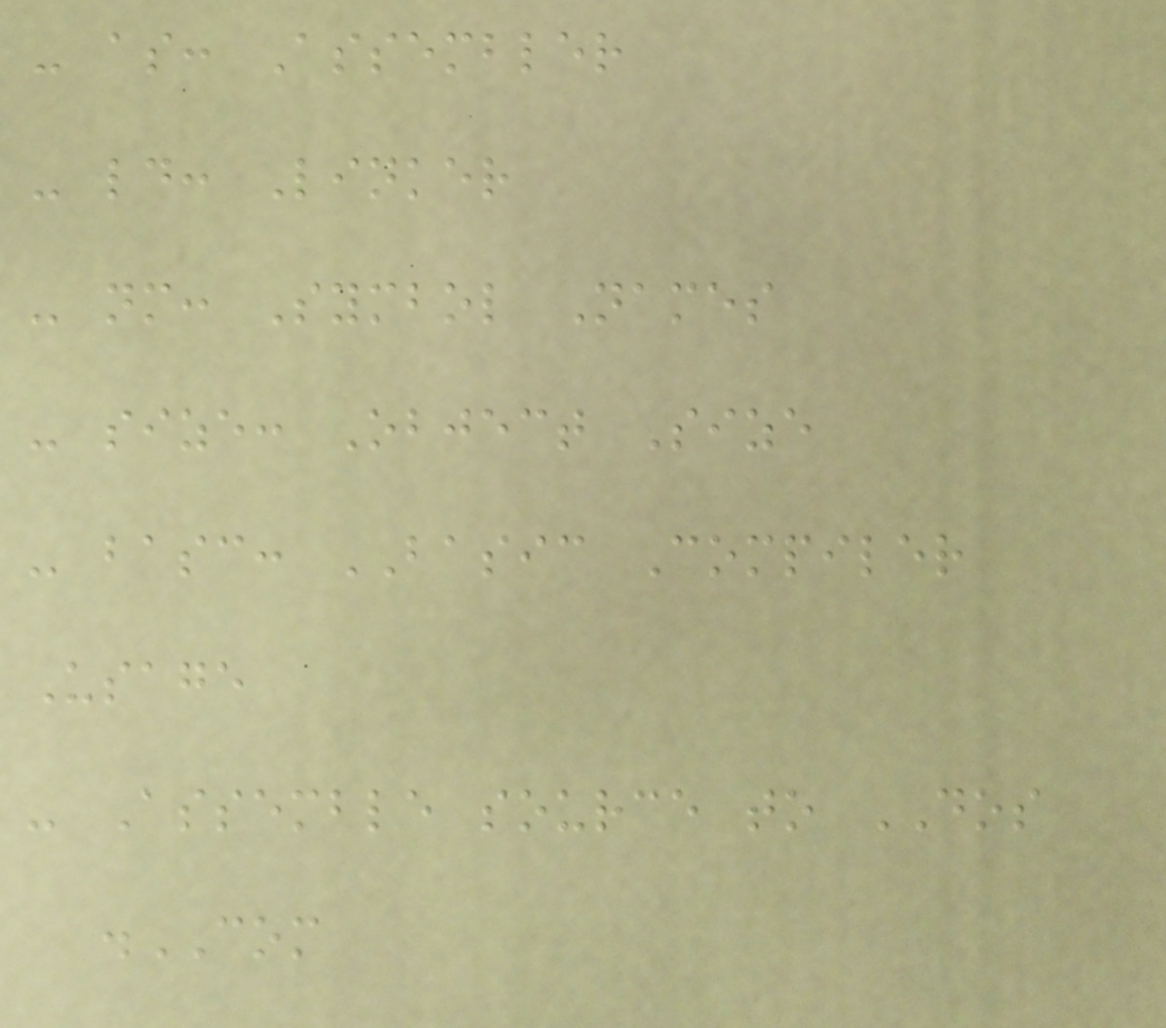- as: Assembler
- ld: Linker
- nm: Symbol Names
- size: Object Size
- basc: BASIC Compiler
Usage
- Assemble source to DOS
.COM
